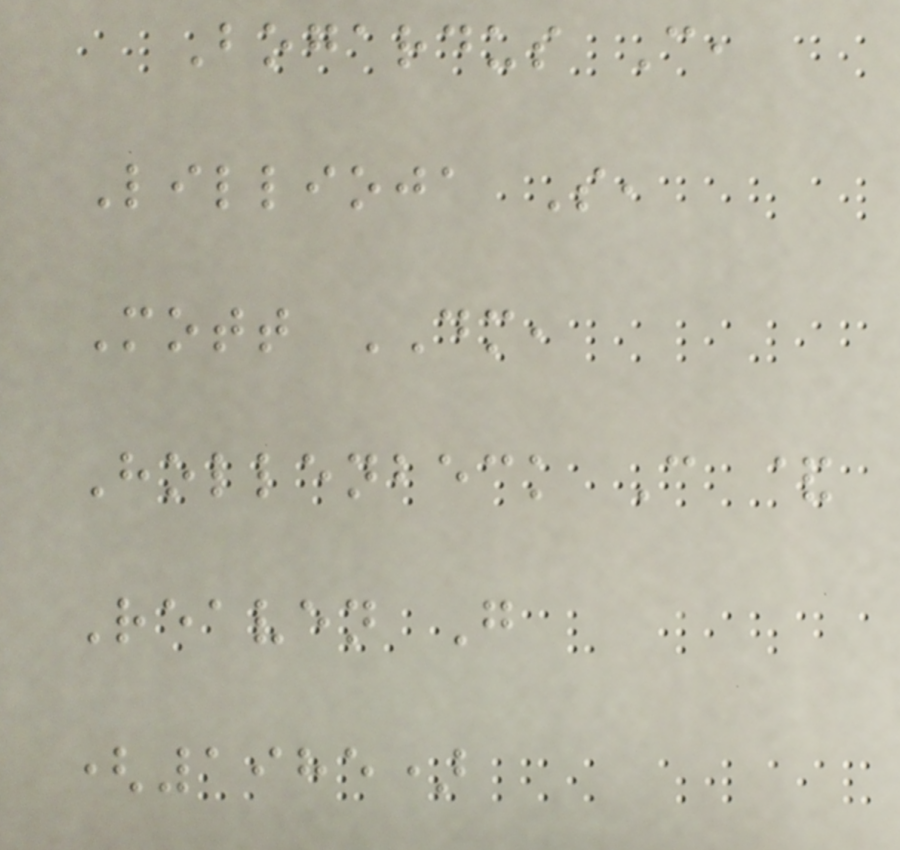Bogardus C,
Lillioja S,
Mott DM,
Hollenbeck C &
Reaven G
(1985)
